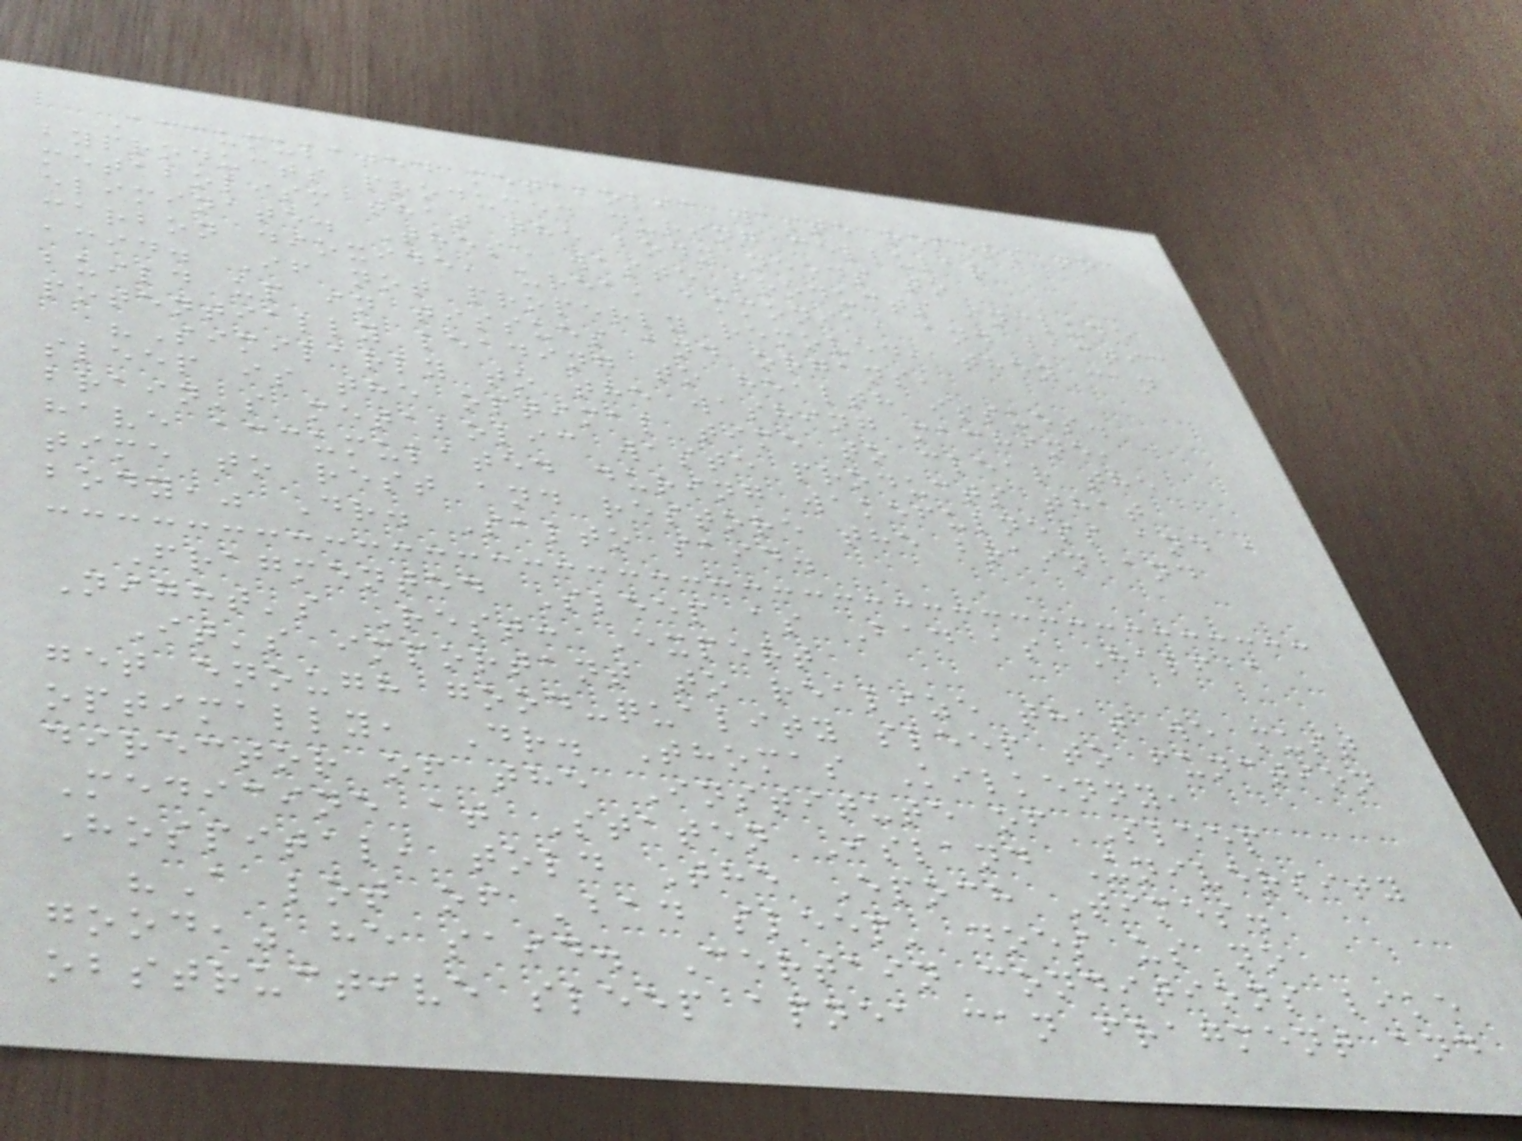Accumulated metabolic waste refers to
byproducts produced during cellular
metabolism that the body needs to
eliminate. These waste products include
carbon dioxide, urea, ammonia, and lactic
acid. If not properly removed, they can
build up in tissues and organs,
potentially leading to health issues.
"Similarly to the washing machine,
sleep is the optimal time to clear the
brain's metabolic waste products that
have accumulated during wakefulness and a
time to rest and restore the brain and
body," Dr. Salto said.
Fragmented Sleep as Bad as Half a
Night's Rest: Expert
It's important to realize that we must
get enough good-quality sleep to function
optimally, Dr. Thomas Kilkenny,
director of the Institute of Sleep
Medicine at Staten Island University
Hospital, told The Epoch Times.
"A lot of 'bad sleep' does us no
good," he said. Certain conditions like
obstructive sleep apnea can fragment and
